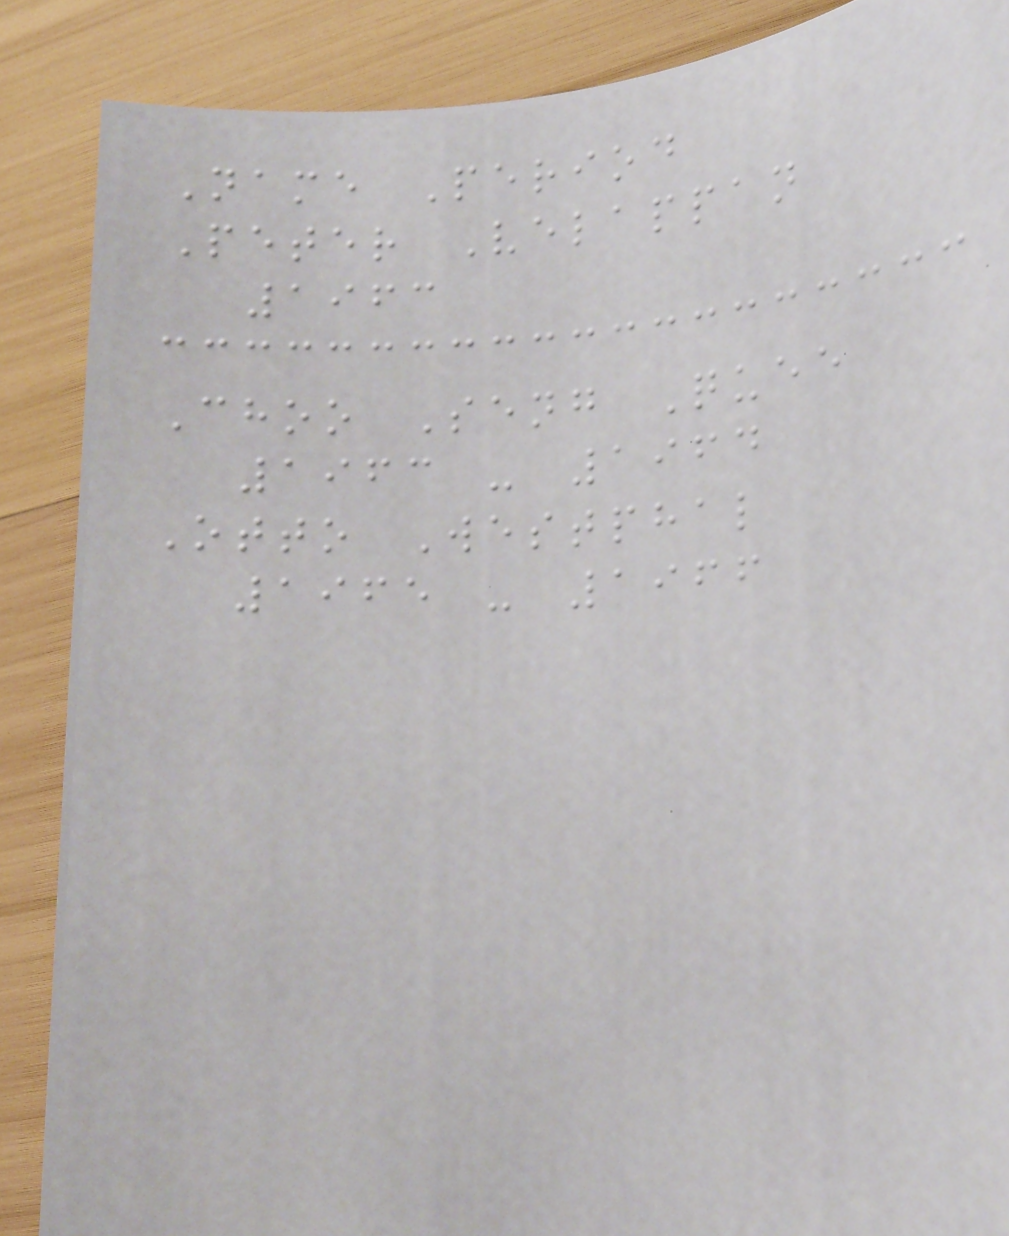Name Period
Peter Velappan
1963
Choo Seng Quee
1963 - 1964
Otto Westphal
1965 - 1966
